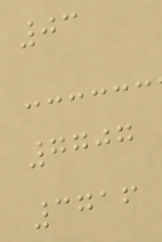03
7707
3716
